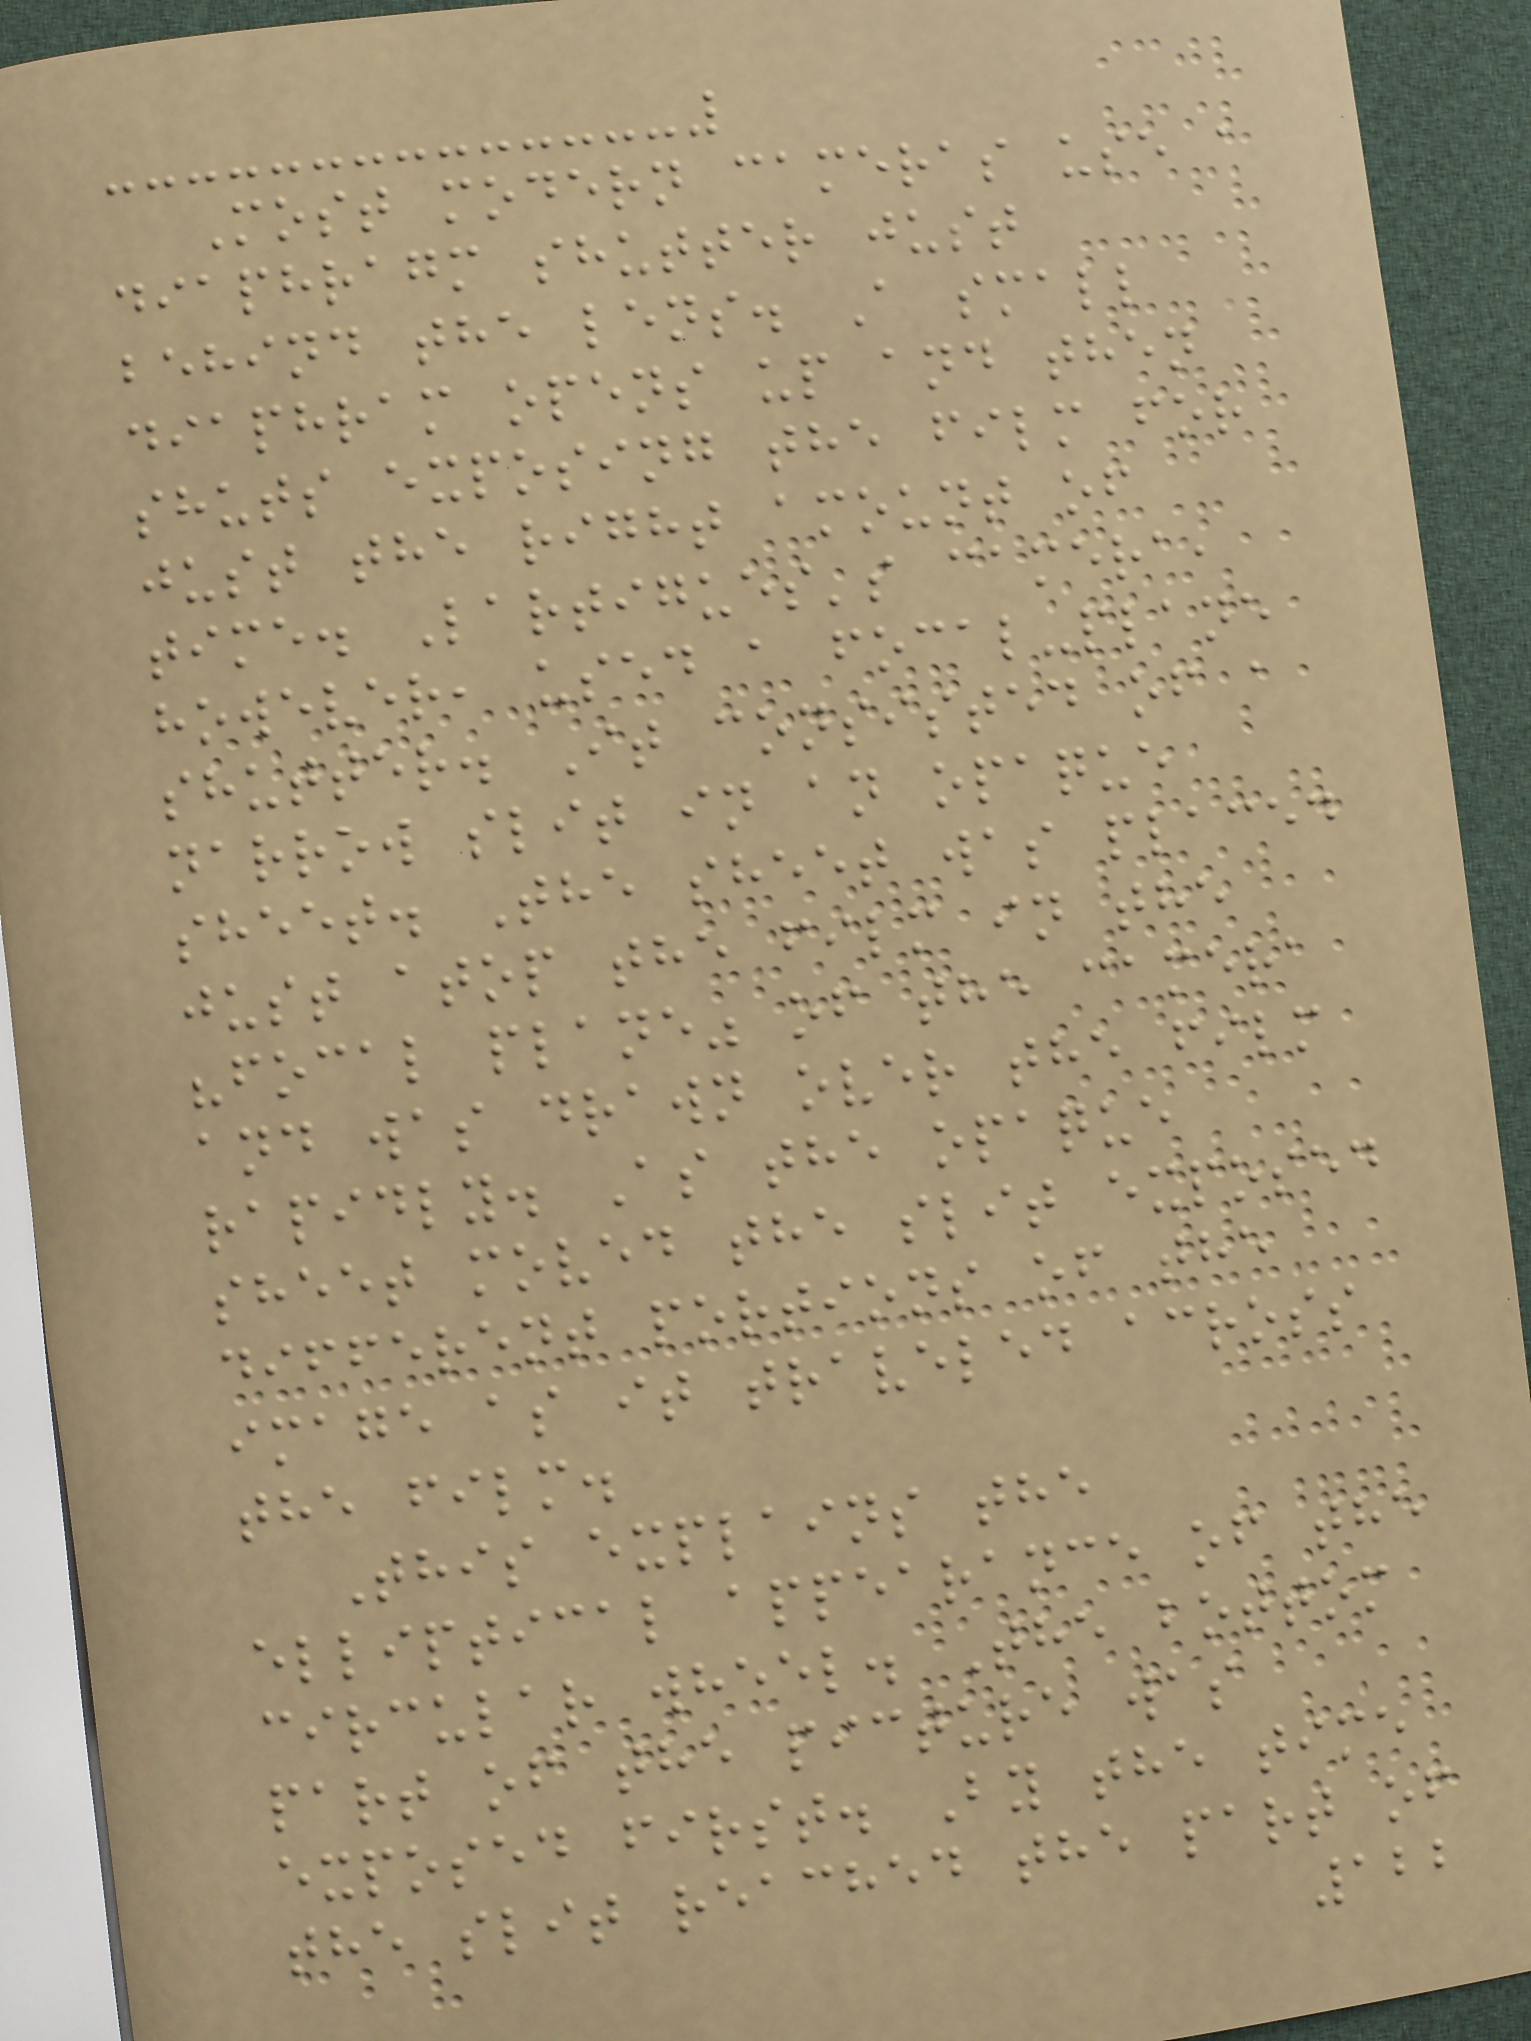Most modern cameras use a
diaphragm shutter just
behind the lens. A small
diaphram opens up and then
shuts exposing the film for
just the right amount of
time. Lartigues's camera,
however, used a focal-plane
shutter. It consisted of a
narrow slit in an opaque
sheet. The sheet was placed
just atop the film in the
"focal plane" of the camera
and was drawn over the film
rapidly. As the opaque
sheet moved the slit exposed
different portions of the
image as it traveled across
the film.
This explains the
elliptical appearance of the
circular wheel. The bottom
part of the picture was
exposed first. By the time
the slit reached the part of
122
